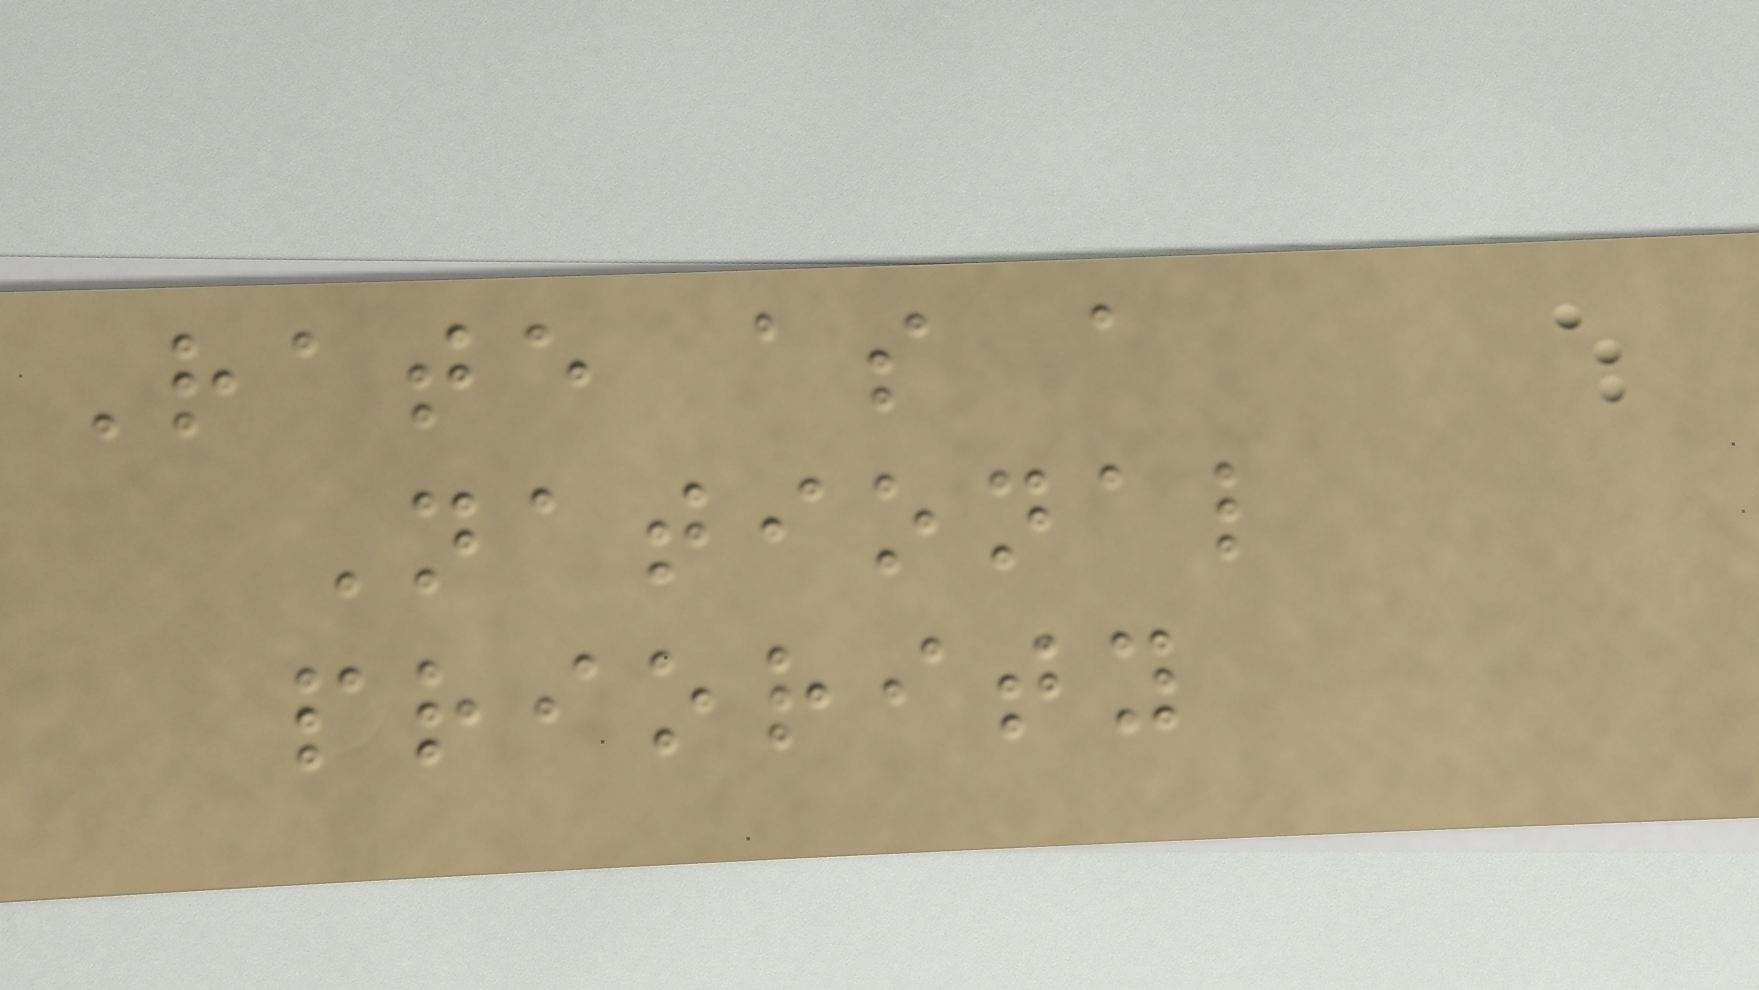Rate as a
National
priority
